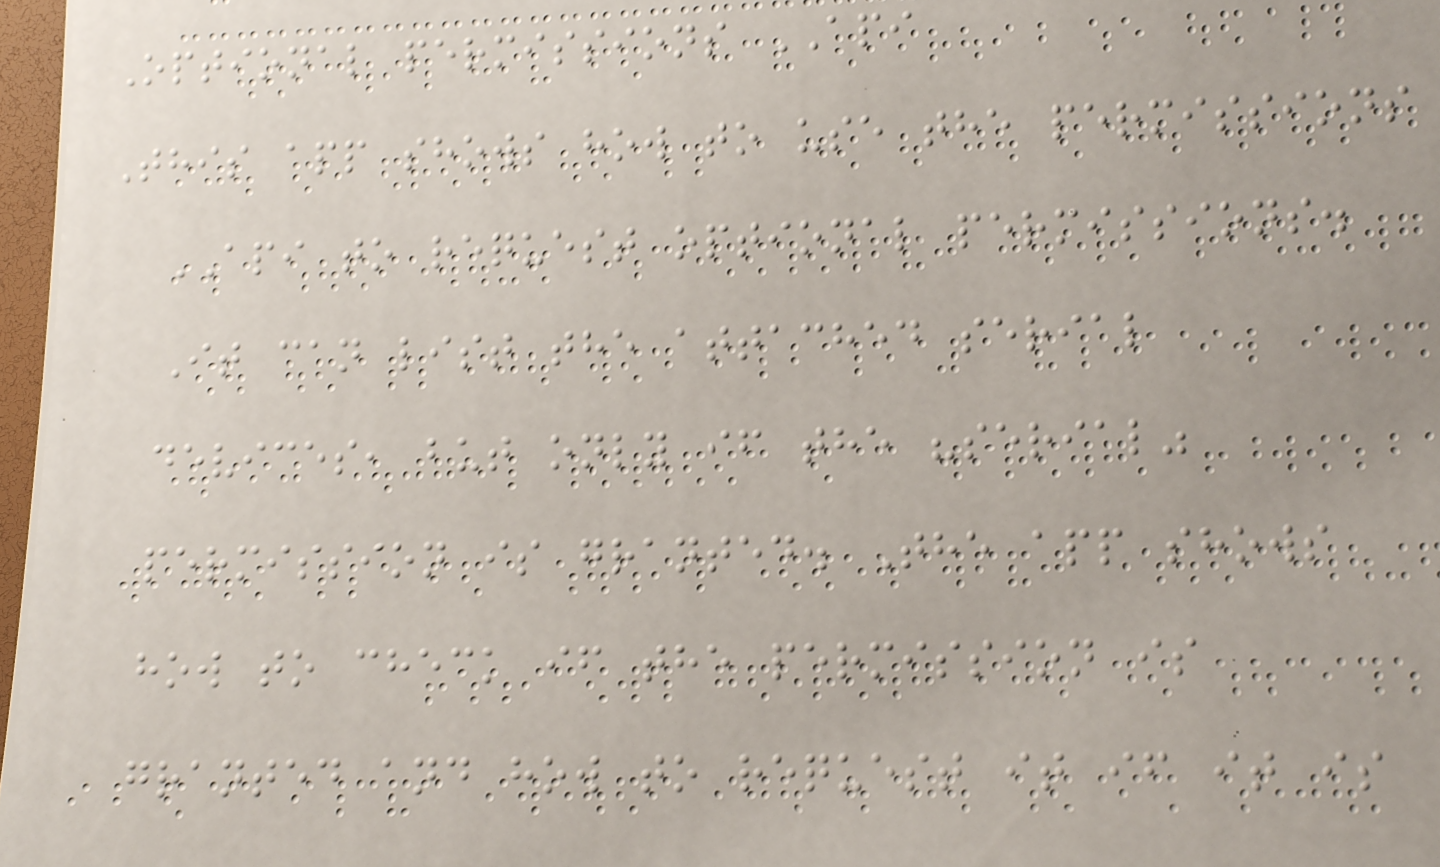Optional permissions API
This app shows how to use the permissions
API to request optional permissions.
It can list the attached serial
devices, but only if the "serial"
permission is granted. The app shows
how to check if the permission is
granted and how to request it if it is
